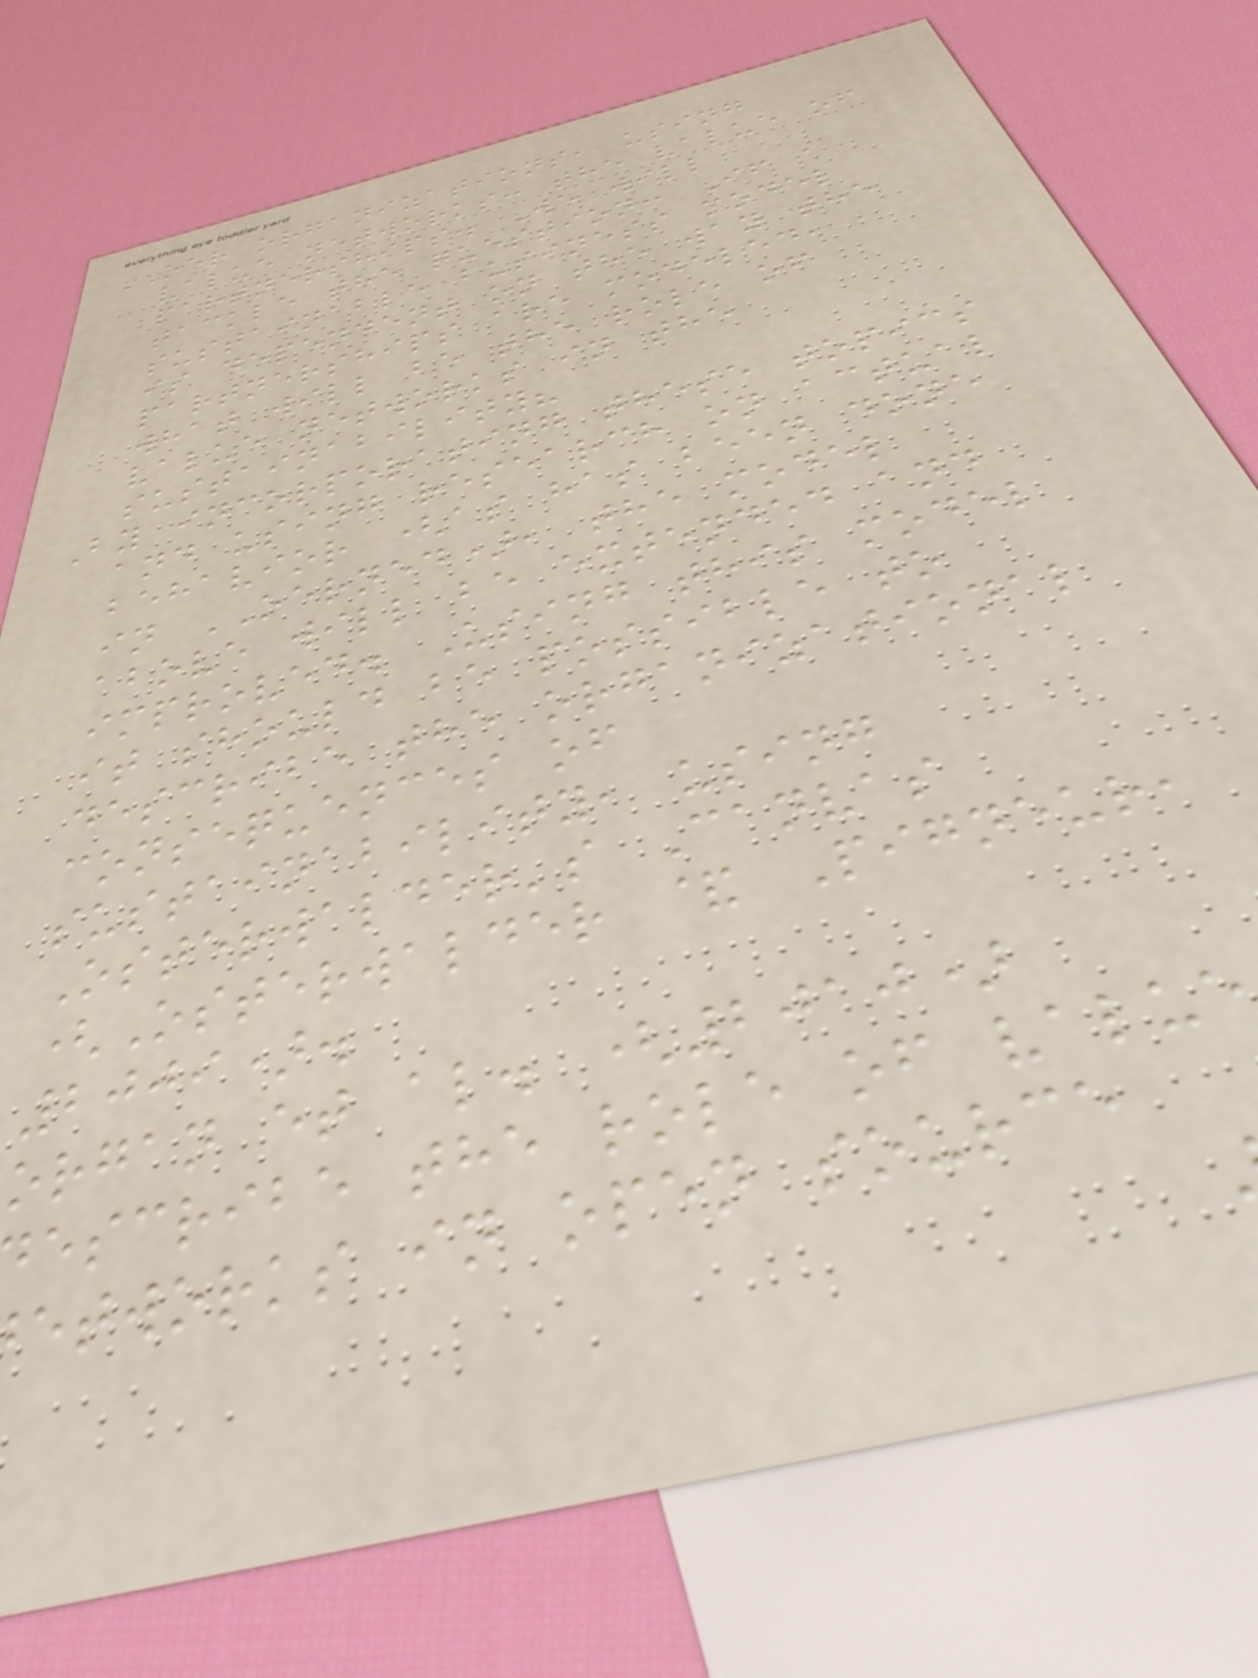OER organizations, using
value networks: the value of
partnerships. We will
tackle the question: If a
sustainable business model
is dependent on the way the
partnerships are modeled,
what will be the role of
value networks in the
sustainability?
By incorporating these topics
and using research on actual
behavior (as has been done
in OERNED), the model
above will be extended and
improved. Using this model
it should be possible to
describe the organizational
consequences of
sustainability, using
Osterwalder's Canvas
(Osterwalder & Pigneur,
2009).
organ et al. (2010)
escribe the role of value
etworks in open source
